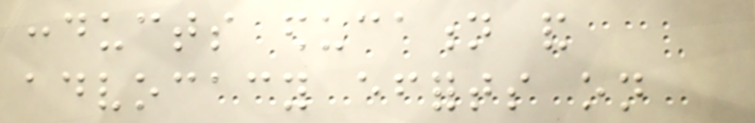conducts education and
advocacy efforts on
